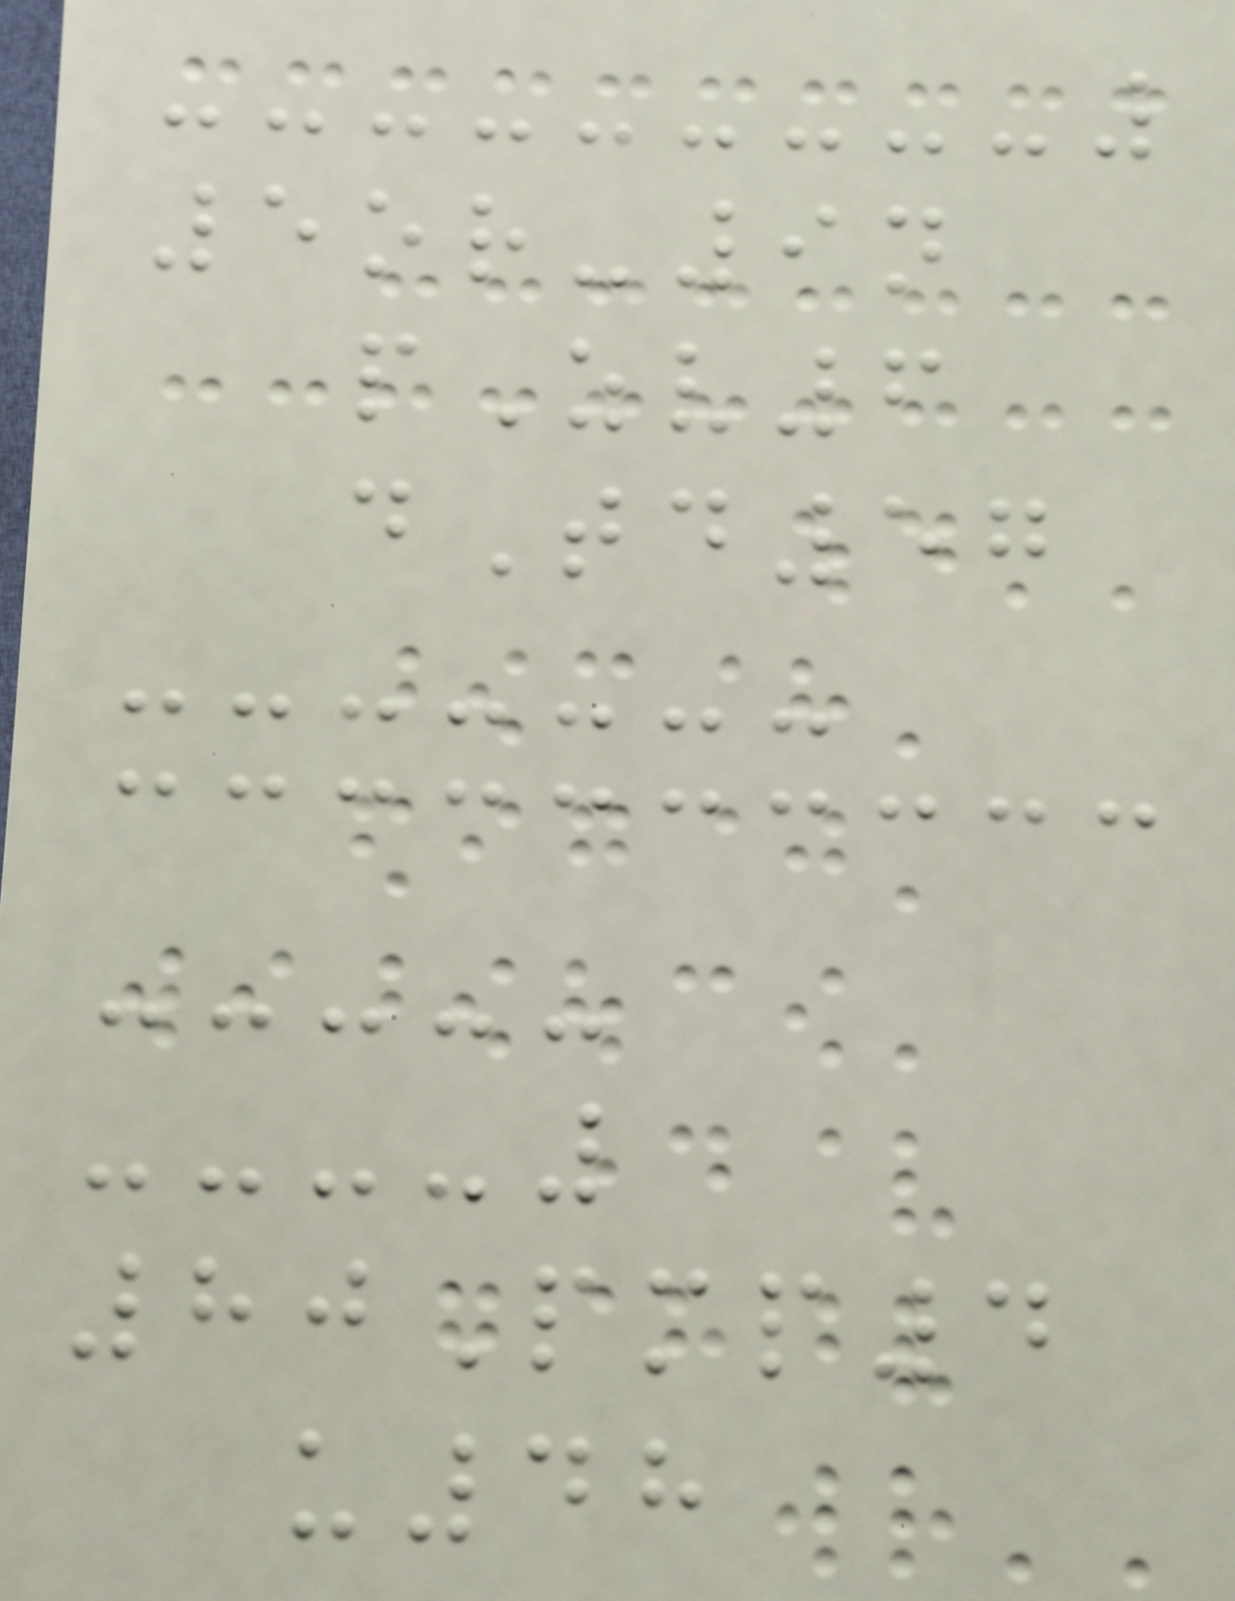5or-9n
pZv6
dTd57
80Pmp4
u48
